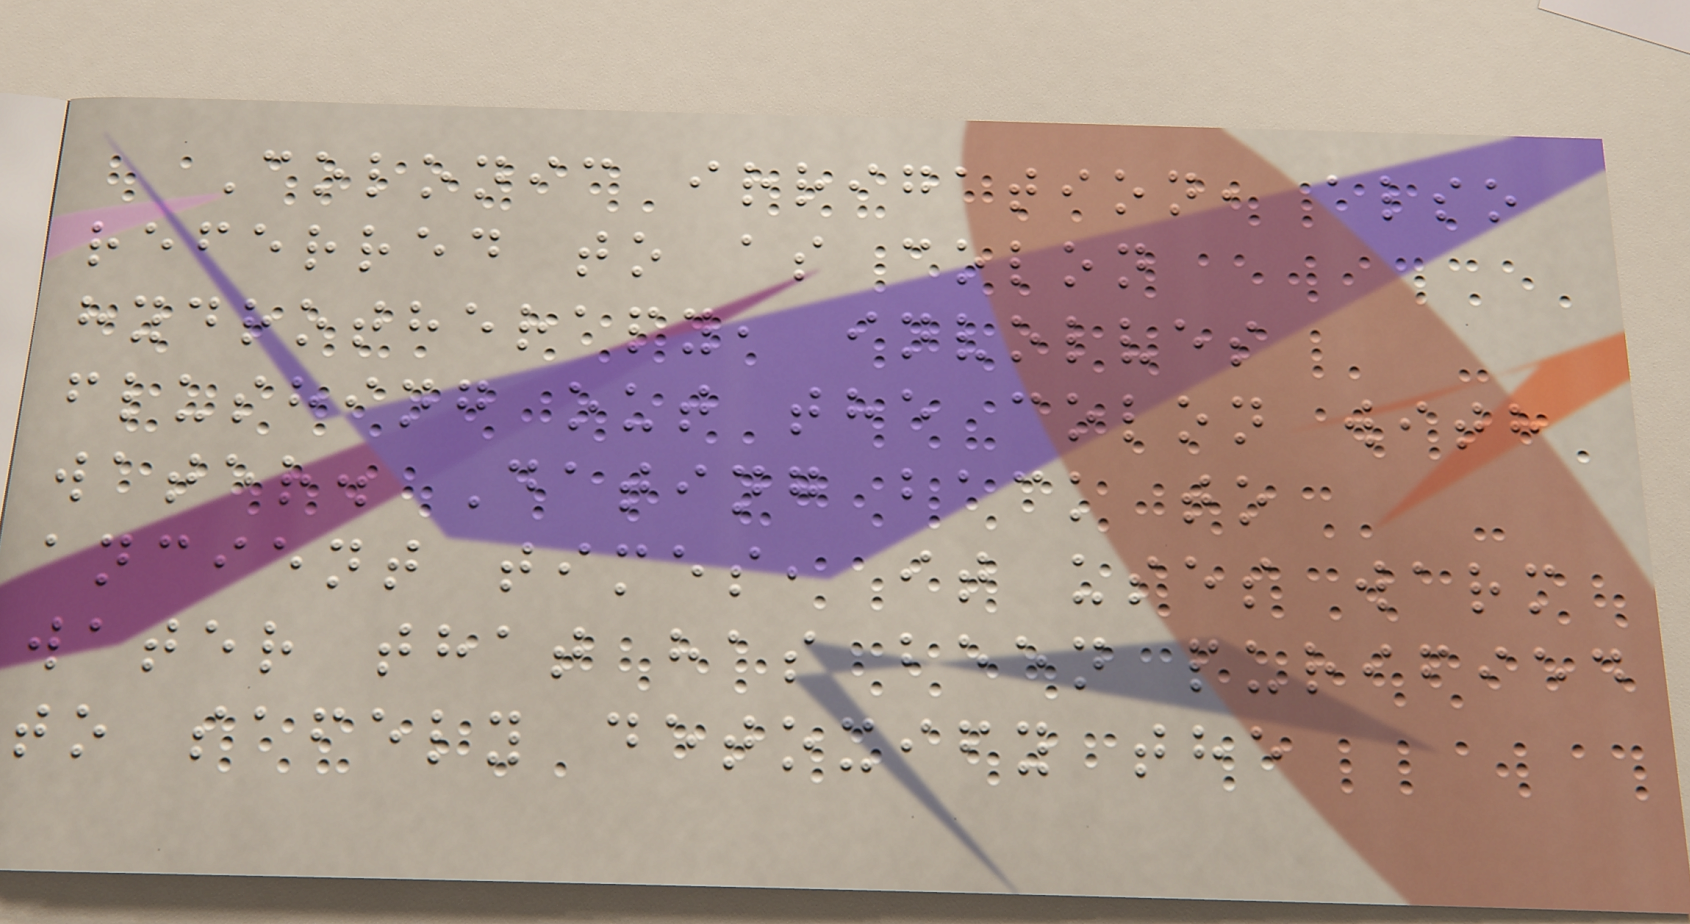Colonic irrigation, also
referred to as colon
hydrotherapy, involves
flushing out the colon with
water. Dating back to
ancient times, it uses warm
water that has been purified
to safely detoxify the
